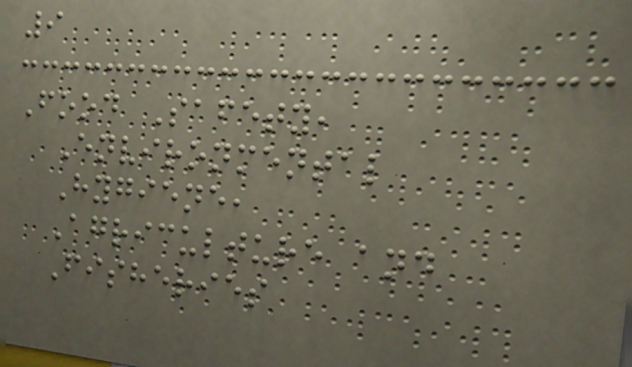9
Food Safety,
Environmental
Hygiene,
Agriculture and
Fisheries
